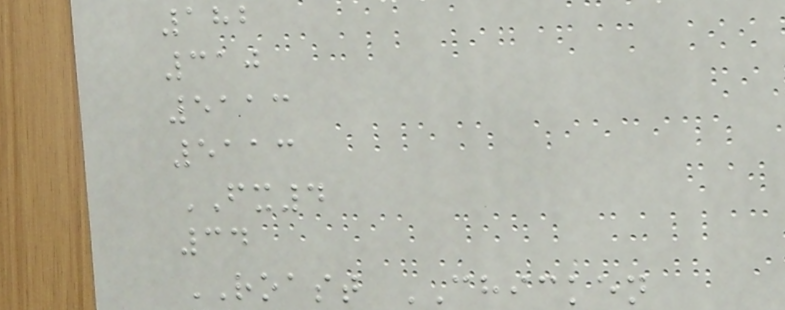182
310
5113
5113
FX4
34
ROAST CHICKEN
